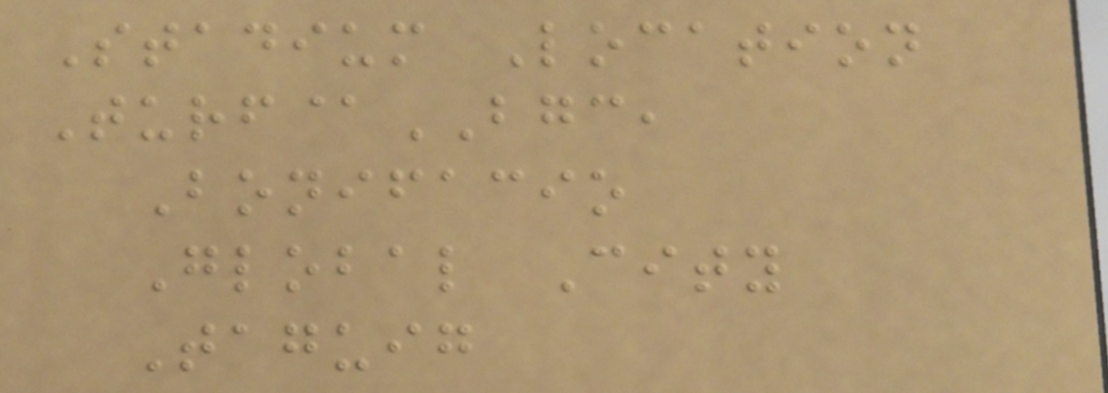Stadium Location
Turf@BGC,
Bonifacio
Global City
Taguig
